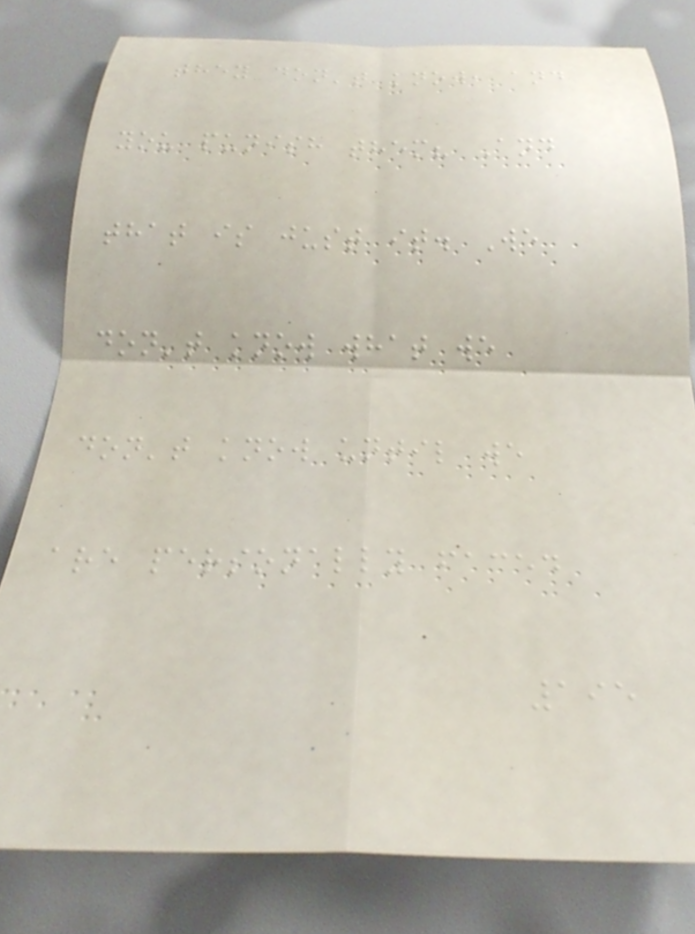they don't know, and
you punish them? And
that is just it. We
don't know what we
don't know until we
are personally faced
195
